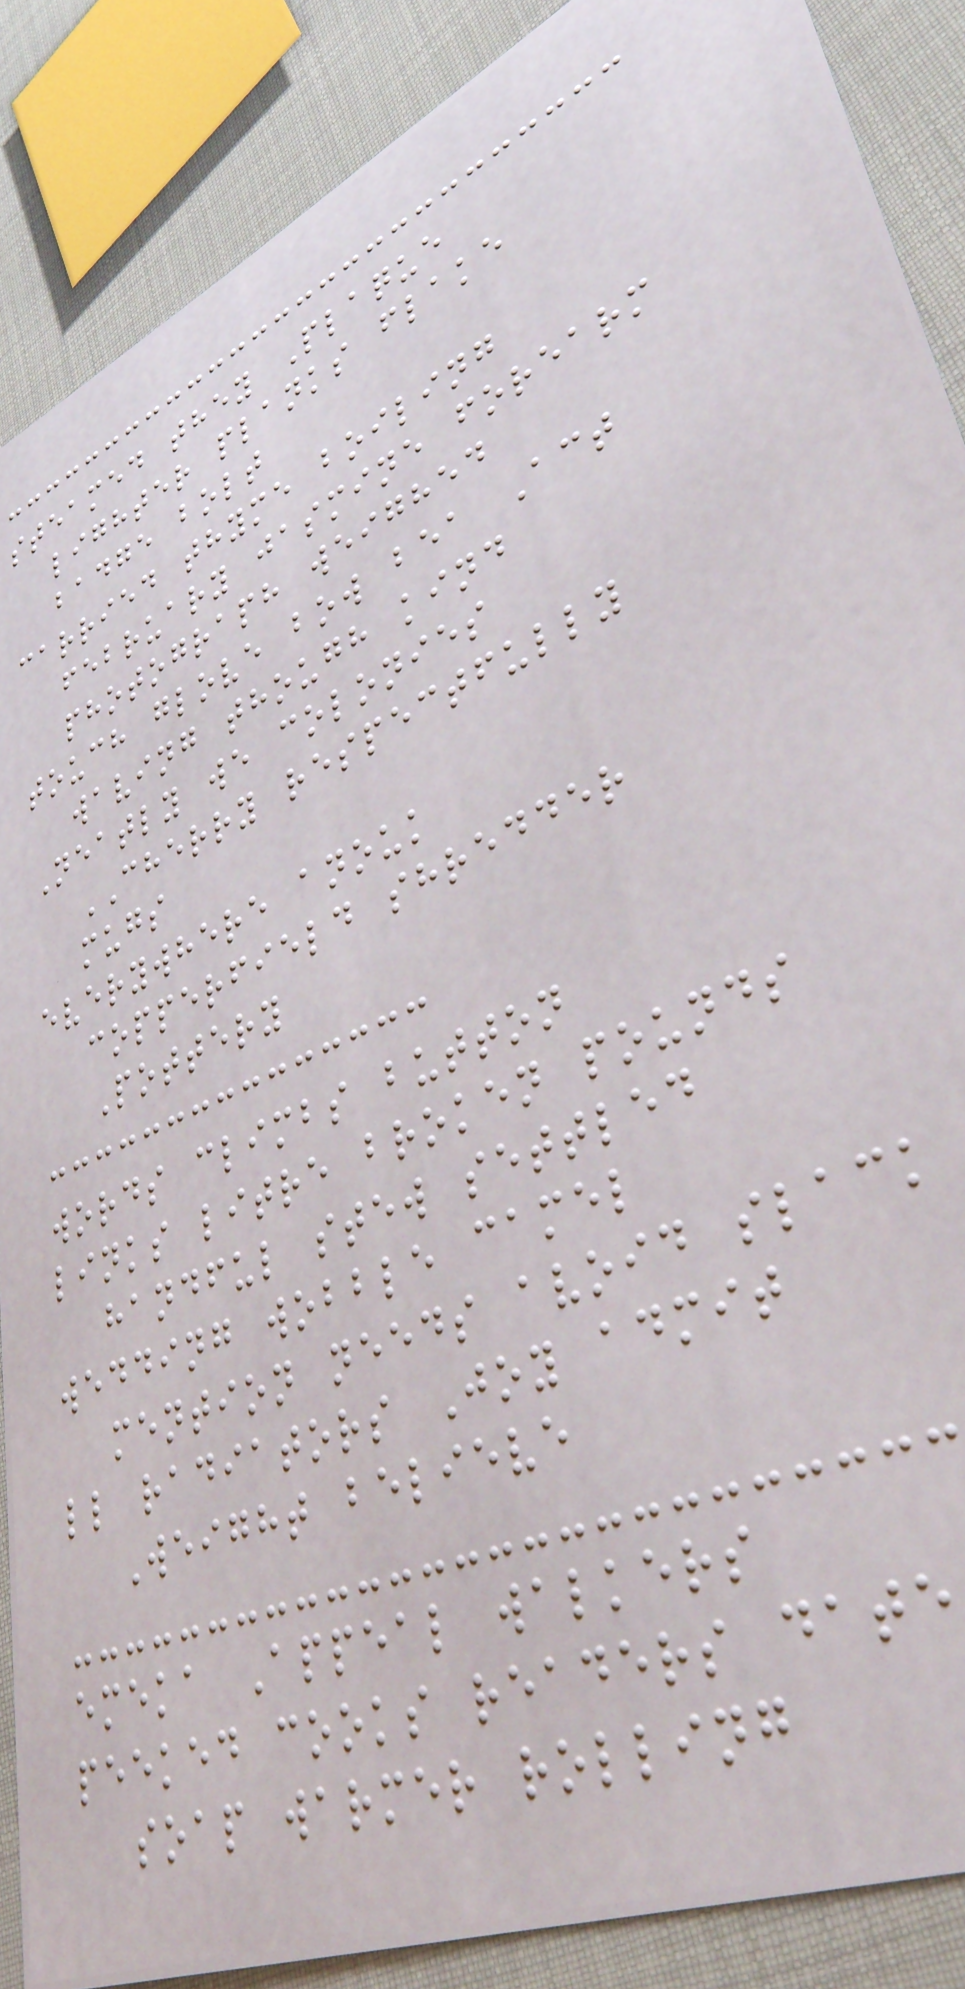steamed they Plaque
lighter planks flake
badge bolt
carried thyme boiling
february jasmine forearm
photograph weighed
touch glove bow bea Act
waving though kind
Neatly we colonies
CHERRY respectfully
mugs
everywhere anouk
copperfield shredder
Pottery
words climbs button
links litre broken pounds
handful stew settled
wedding wobble camel
mention needs avoid slack
ll radiators Joy admit
Weight believe
emeka Appeal walkers
peeked cooks readers date
soap warmer rolling
